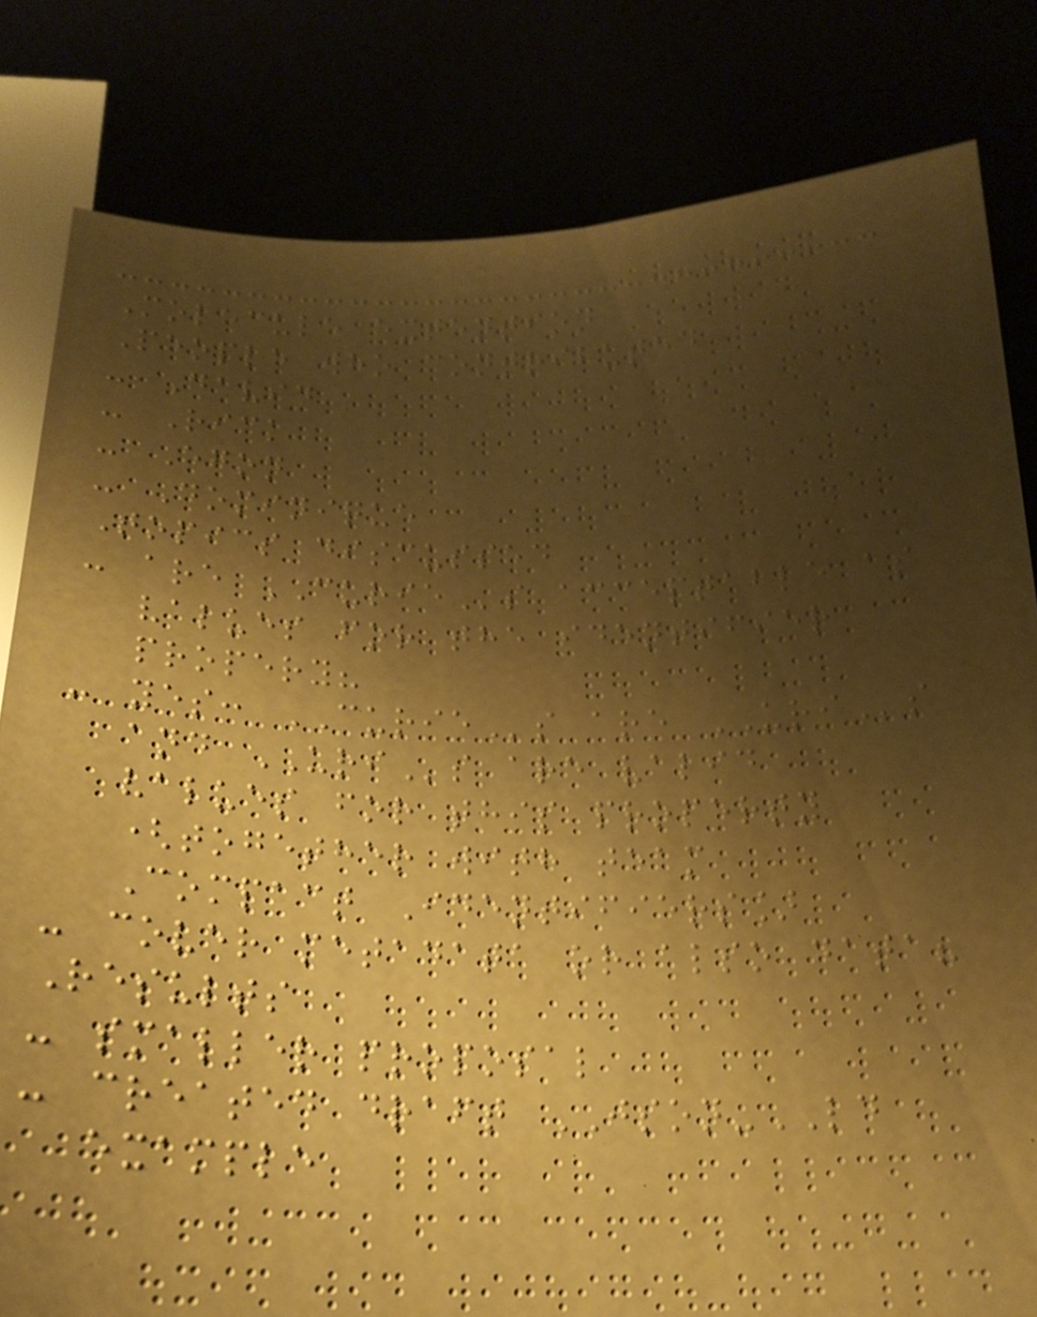Molecule extention
People who contributed
- David
- Rick
- Egon
- Dominique
Topics discussed
- are CURIEs acceptable as
values for the identifier
propery?
- yes: CURIEs are URIs
and URIs are valid
values for this property
(together with team
Compact Identifiers]
- cover metadata or also data?
Results
- smaller proposal
- created draft JSON-LD
example
